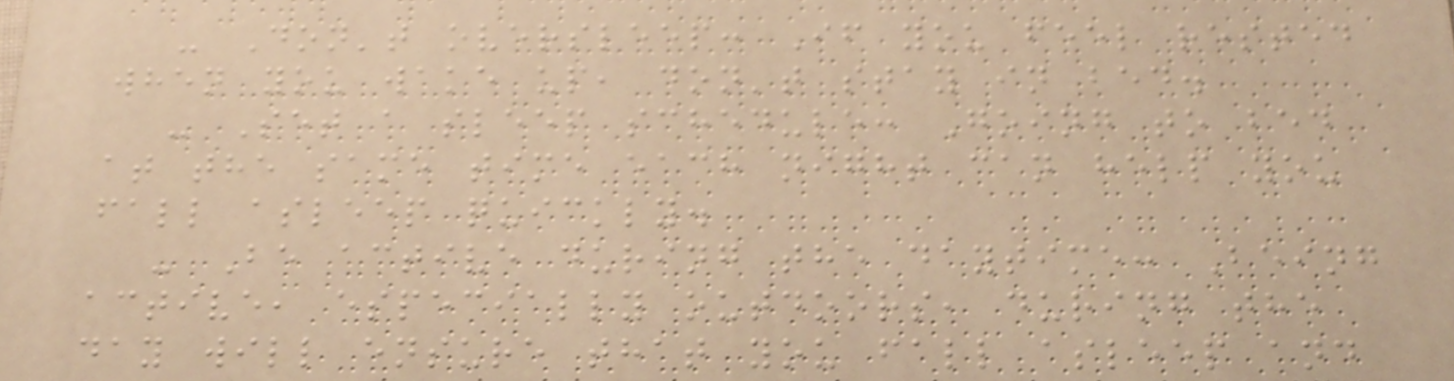- Don't oversleep: If you feel rested
when you wake up, don't stay in bed.
- Set a sleep schedule: Going to bed
at the same time each night can help you
fall asleep quickly.
- Be active during the daytime: Being
active, especially outdoors, during the
day will ensure that you fall asleep and
